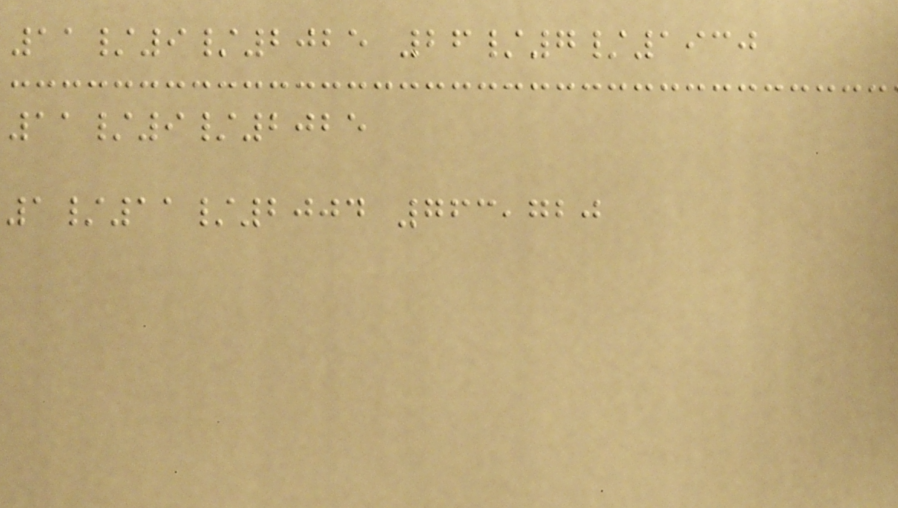11/9/2025 26/7/1930
11/9/2025
1/11/2004 763,720
